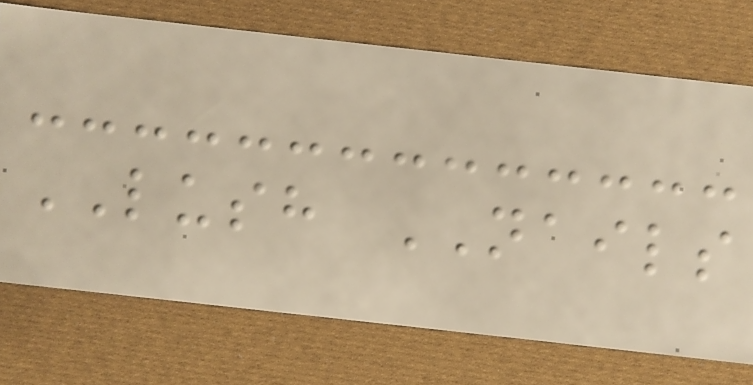LUSH NAILS
